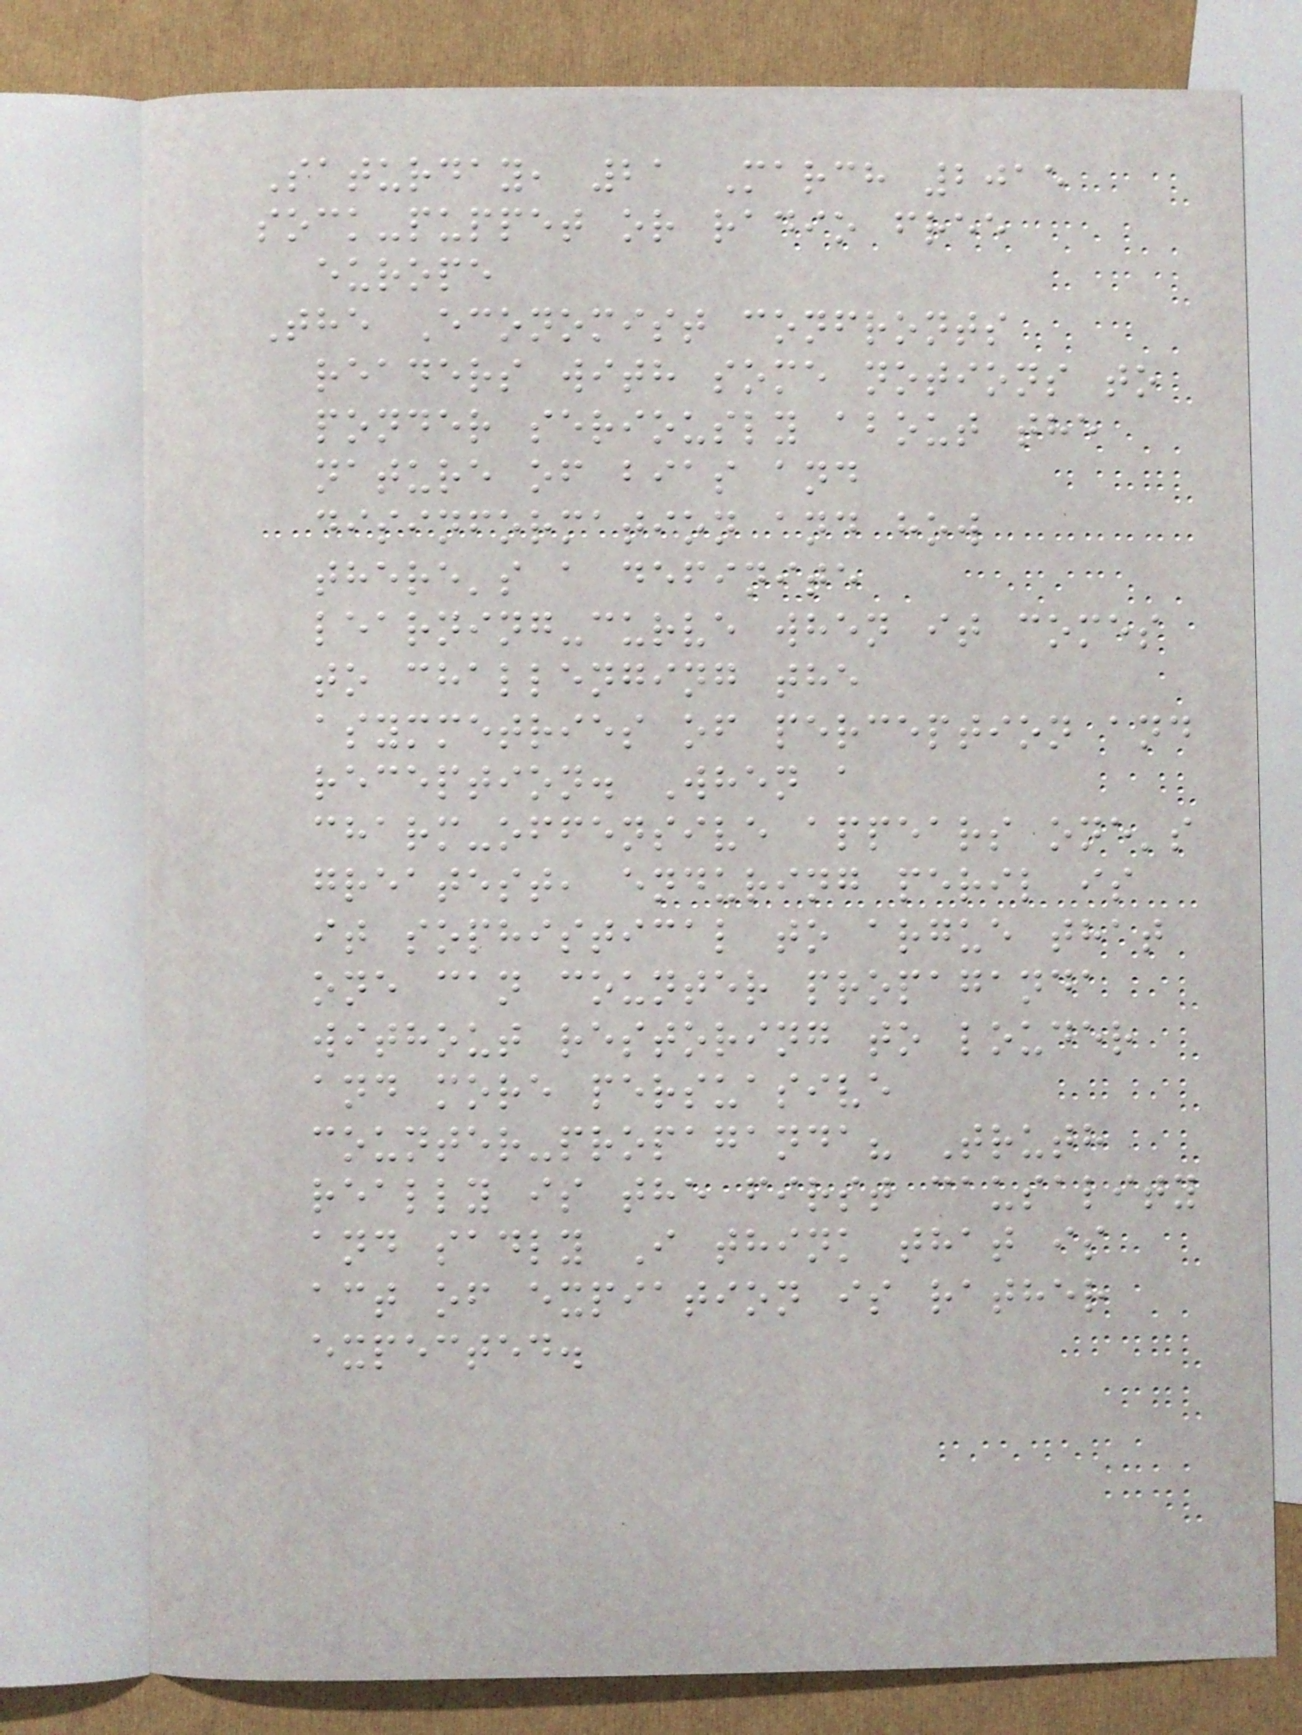Saturday, 21 March 2015
sock-puppet or radio free
europe
The Economist confronts
readers with some notions to
ponder seriously about the
nature of bias and
disinformation and how
there's a definite
learning-curve when it comes
to challenging the
asymmetries of perception and
reception. When a
charm-offensive appears one's
greatest, enduring peril is
it sophistical to argue that
one can counter propaganda
without restoring to louder
and more persuasive
counter-propaganda? Truth
really is the first causality
and sadly I think that is
act of expiation is rather
expected.
